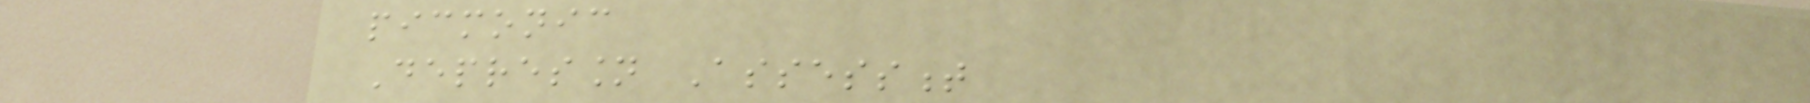picmonic
Depression Assessment
